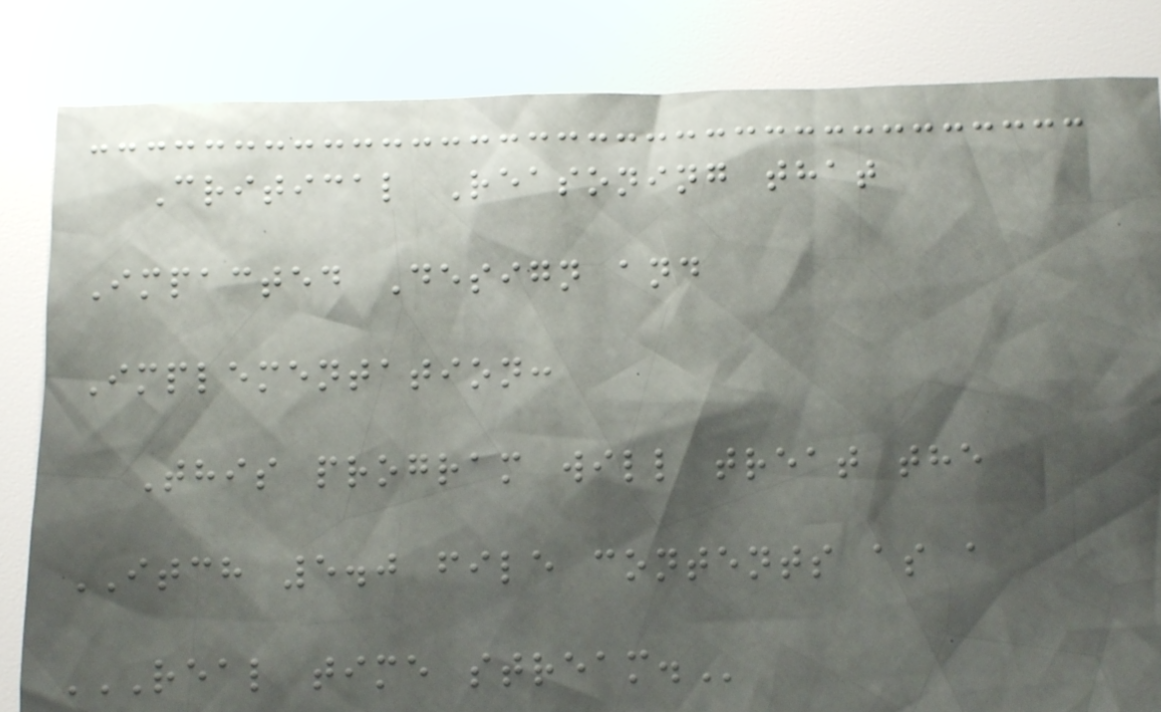Critical Reasoning that
Impacted Design and
Implementation:
This program will treat the
ITCH 5.0 file contents as a
REAL TIME STREAM.
